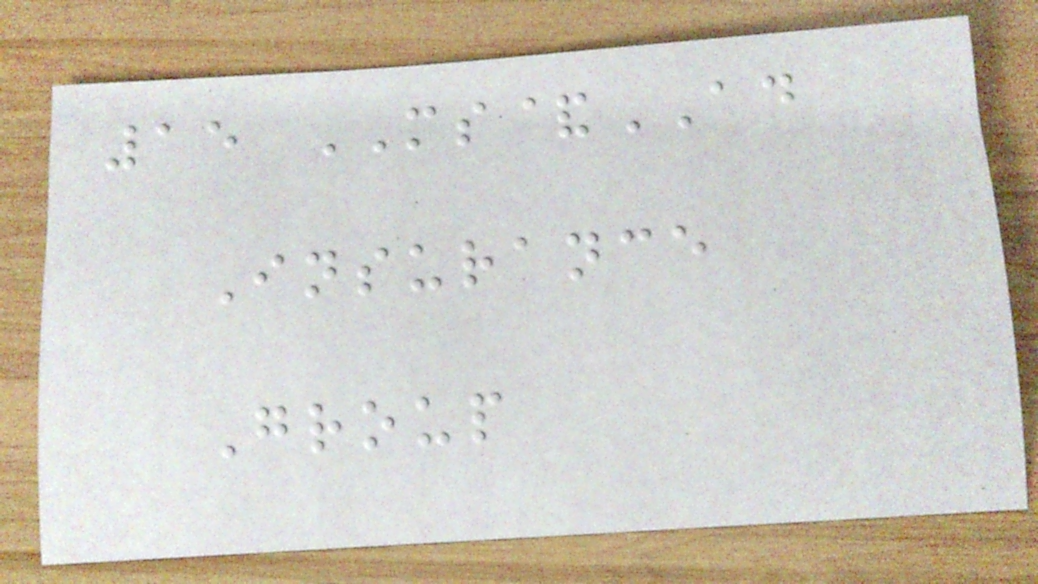15 MS&AD
Insurance
Group
